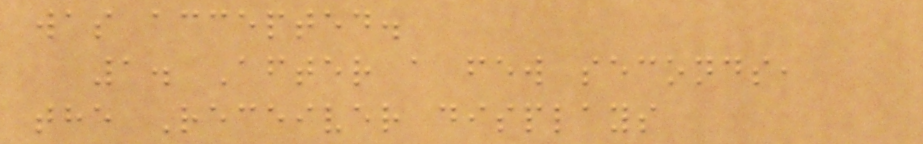was accepted.
1. After a few seconds,
the Receiver displays
